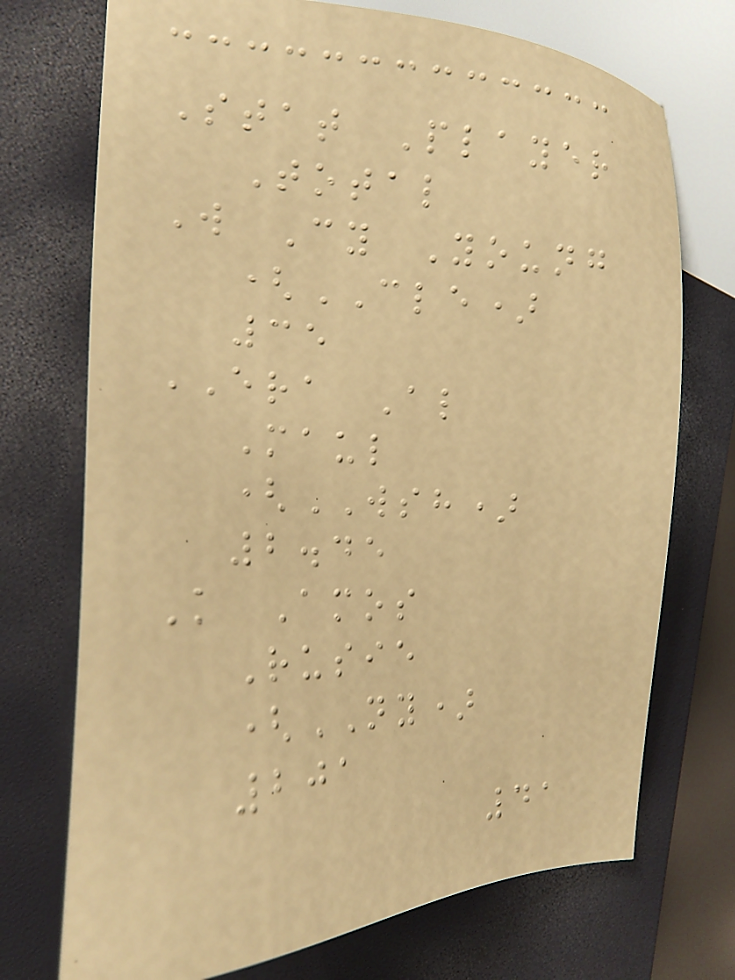Stat Player
Total
W Cy Young
(CLE)
35
ERA Al
Maul
(WSH)
2.45
K Amos
Rusie
(NY)
201
41
